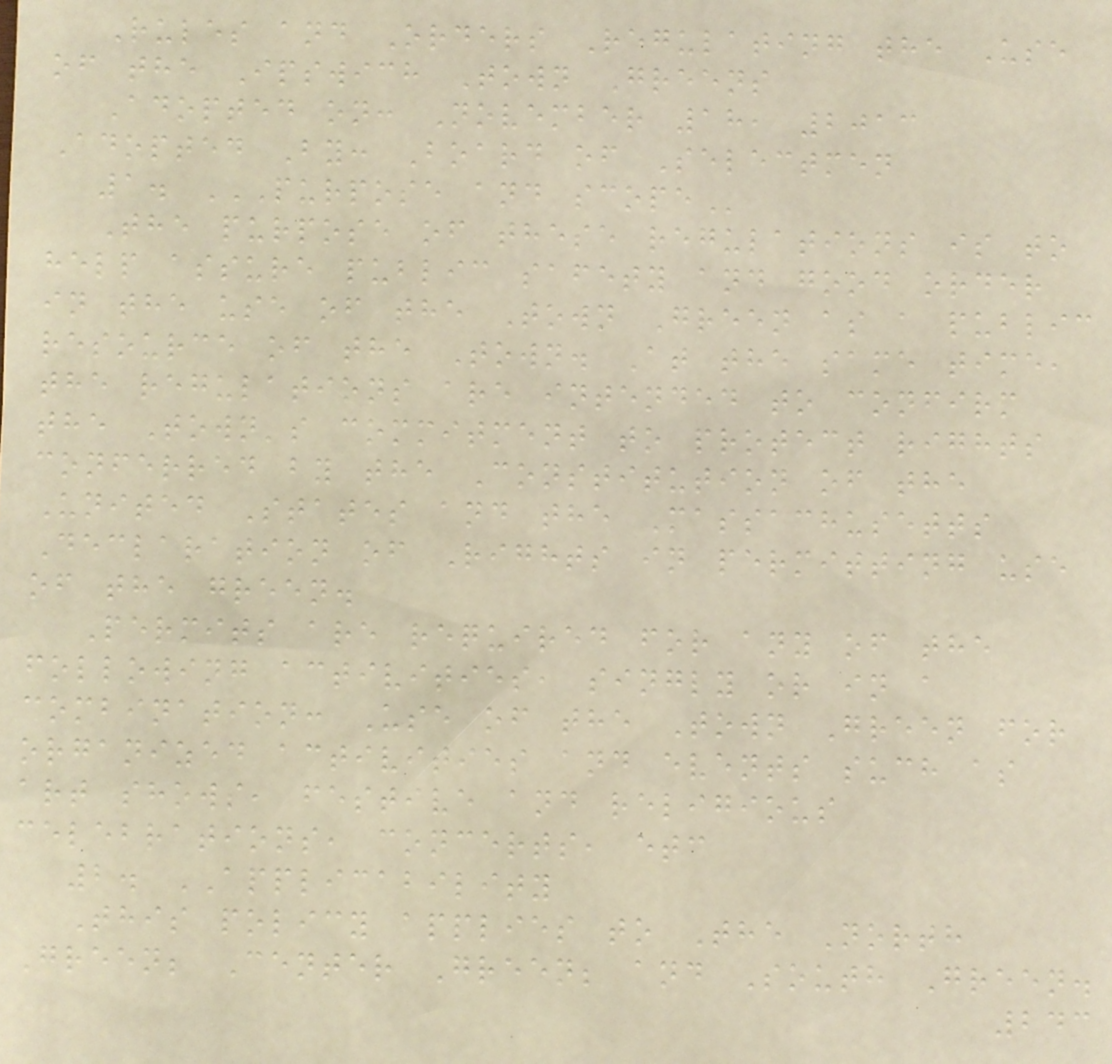Rules and Orders Regulating the Use
of the Ipswich Town Greens
Adopted on: November 18, 2013
Adopted By: Board of Selectmen
1. PURPOSE AND SCOPE
The purpose of these regulations is to
help assure public safety and good order
in the use of the Town Green as a public
resource of the Town. At the same time,
the regulations are intended to confirm
the Town's commitment to protect rights
conferred by the Constitution of the
United States and the Massachusetts
Declaration of Rights in permitting use
of the green.
Permits are required for any of the
following activities, singly or in a
combination: Use of the Town Green for
organized activities and events such as
art shows, festive and religious
celebrations, concerts, etc
2. APPLICABILITY
This policy applies to The North
Green; Center Green; and South Green.
243
